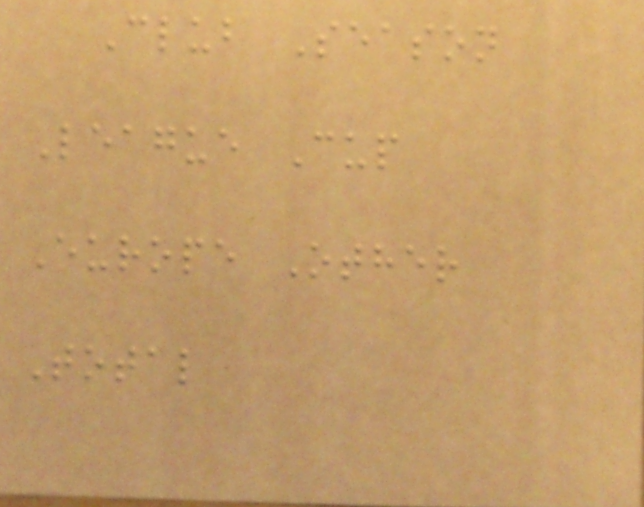Club Season
League Cup
Europe Other
Total
